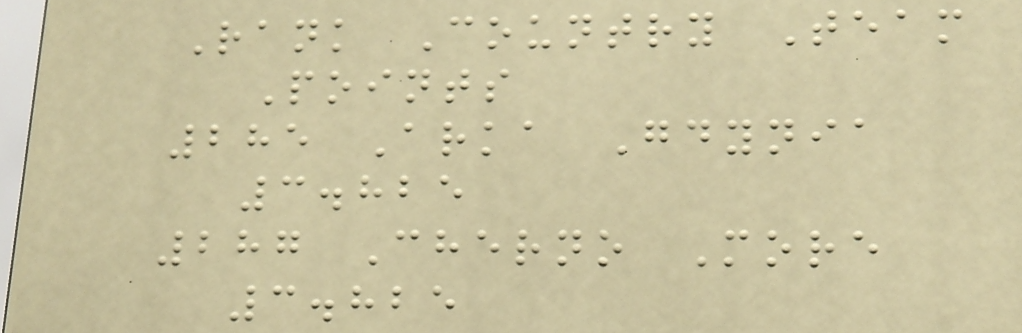Rank Country Team
Points
285 Arka Gdynia
3.825
287 Cherno More
3.825
